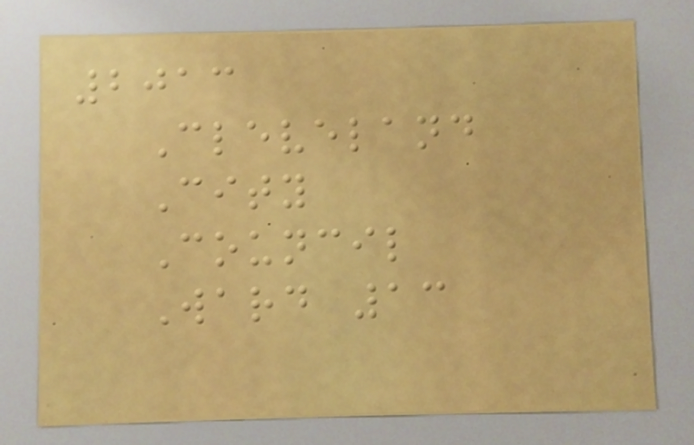2013
Cleveland
City
Council
Ward 13
